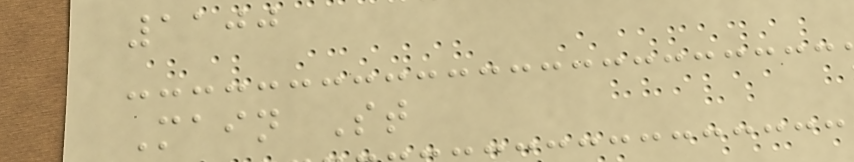1100
Main St
